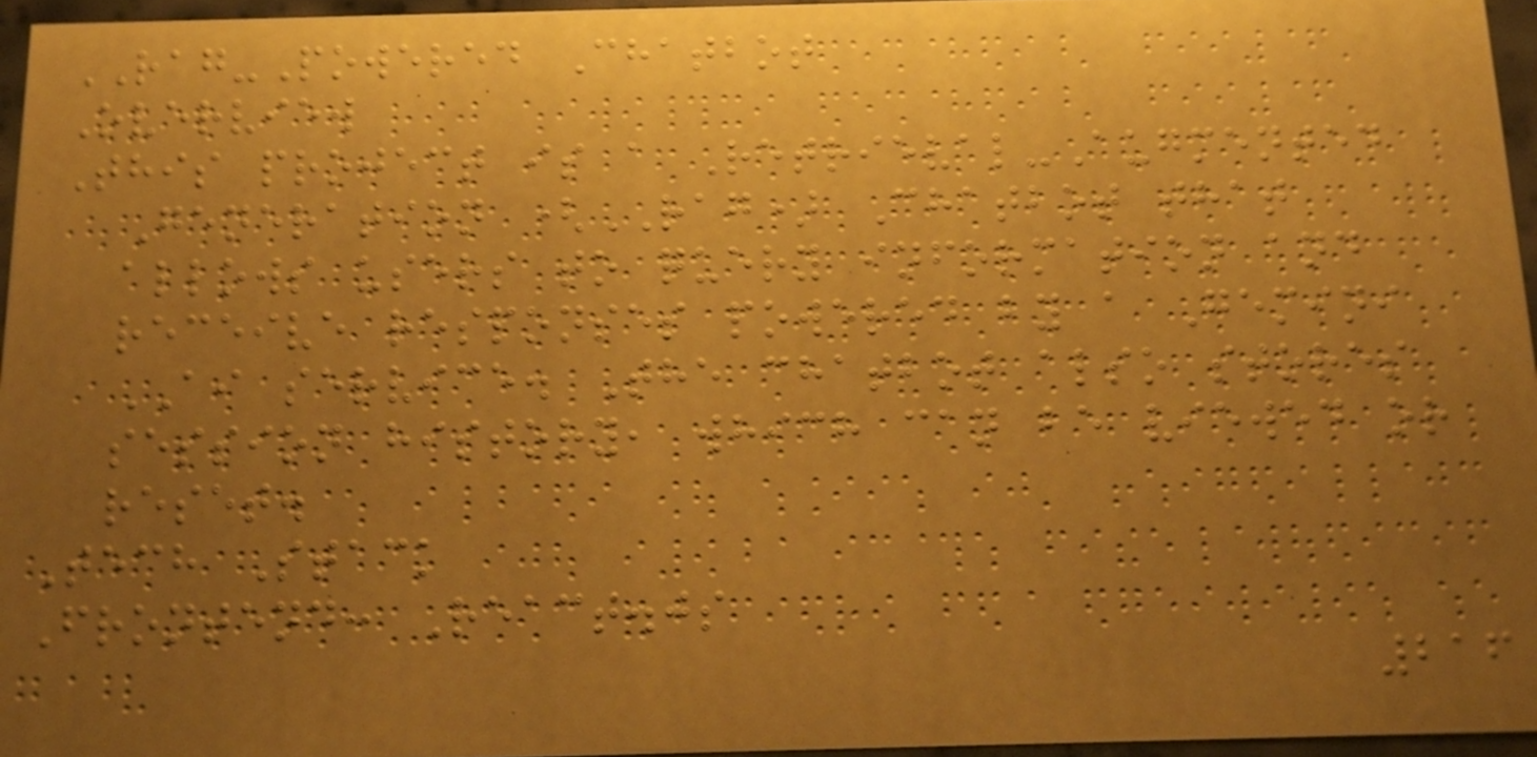RAG-Powered Chatbot
Overview
This project is a Retrieval-Augmented
Generation (RAG) Chatbot that
allows users to query information and
receive responses powered by a Gemini
AI service. The chatbot also stores
session history, which can be viewed or
reset.
Tech Stack
Frontend: React.js
216
